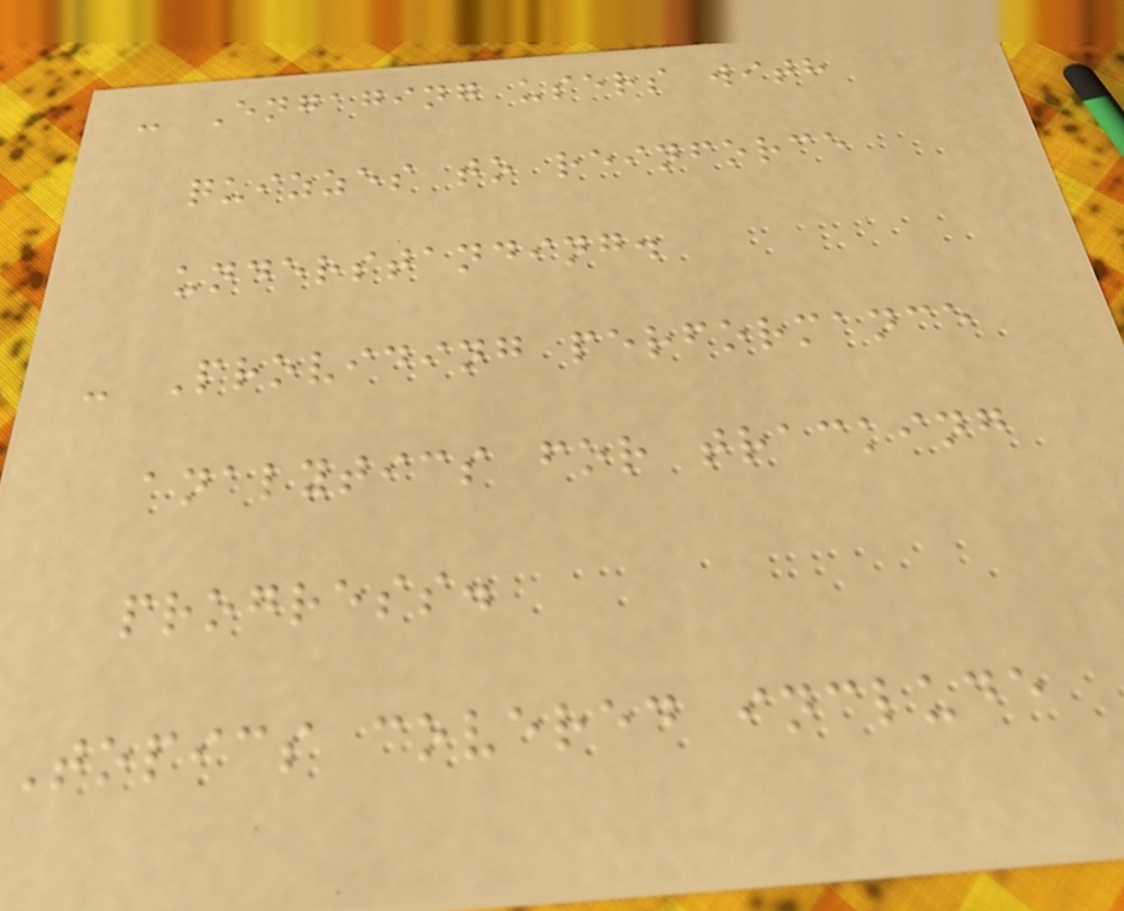- Engaging users with
quizzes to reinforce
understanding.
- Providing performance
analytics for tracking
progress.
Topics covered include
